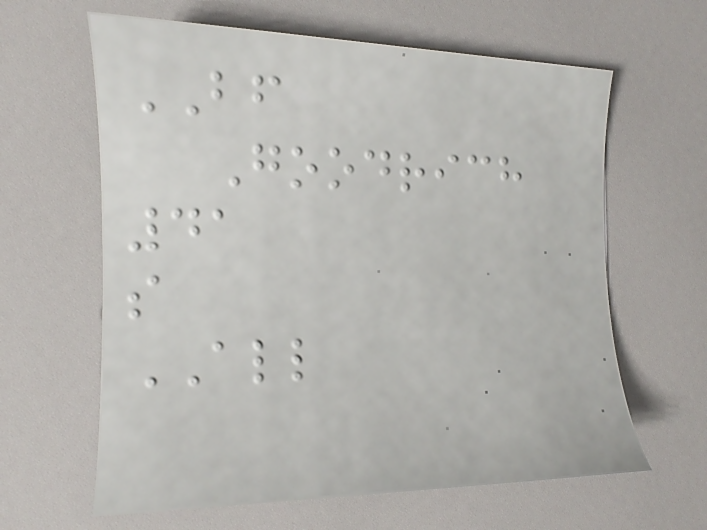BF
Goodrich
41
s
ALL
